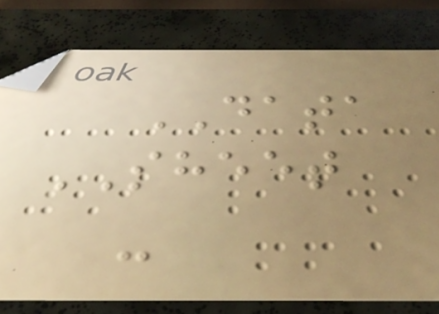DATA
SHEET
-
